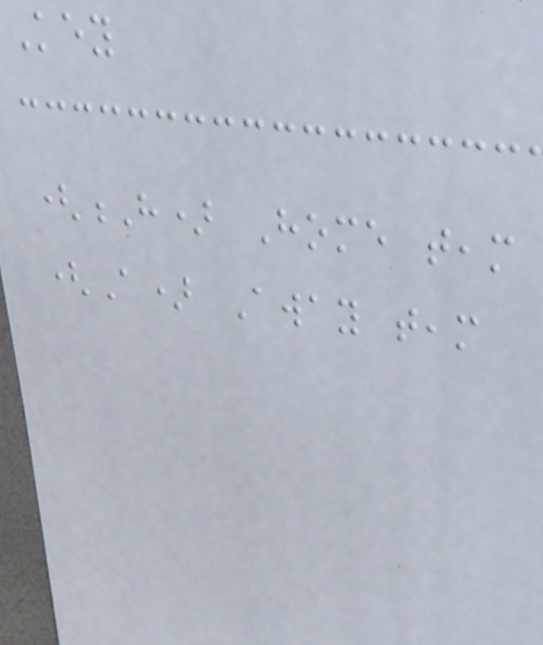Key
(H) Home team
(A) Away team
